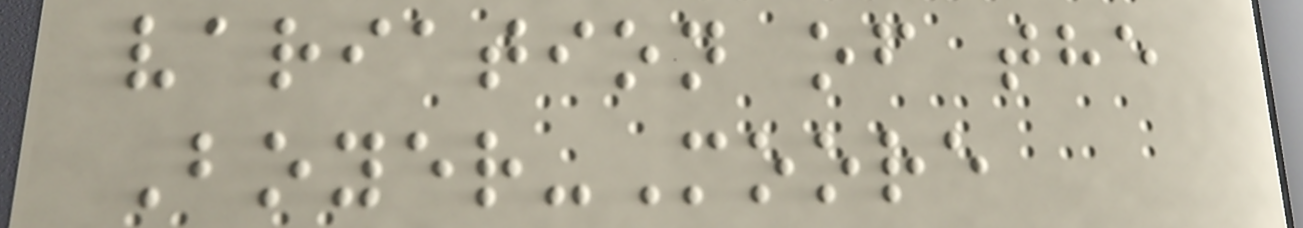variation of the
Boyer-Moore
